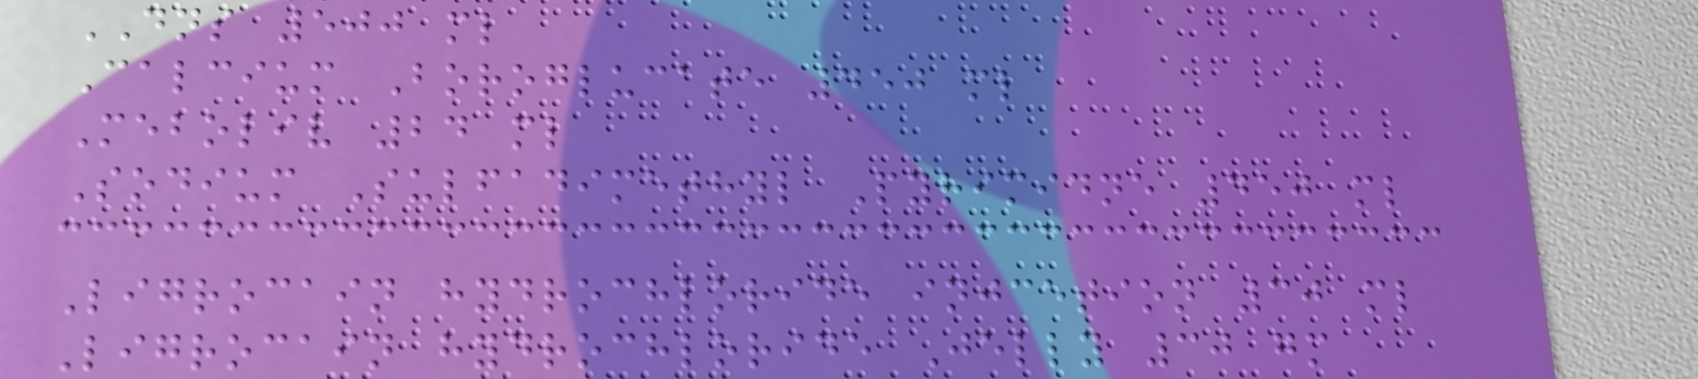DNS 500 ml
Calcium Boroglucate 450 ml
Meboliv 24 ml
Sodium Sulfadimethyl Pyrimidne 450 ml
Ligrocain hydrochloride injcetion 30 ml
Ligrocain hydrochloride Jelly 30 gm
